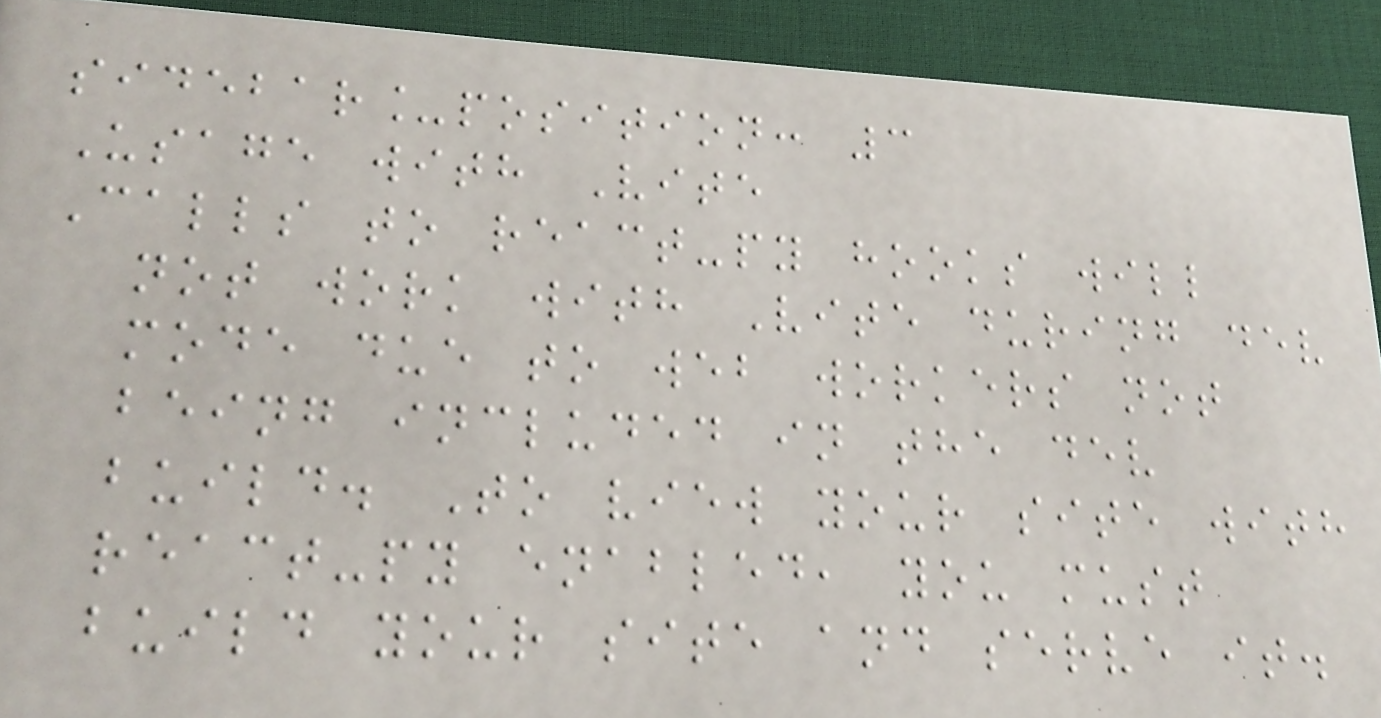sidebar_position: 3
Usage with Vite
Calls to react-py hooks will
not work with Vite during dev
mode due to web workers not
being included in the dev
build. To view your site with
react-py enabled, you must
build your site and serve it.
